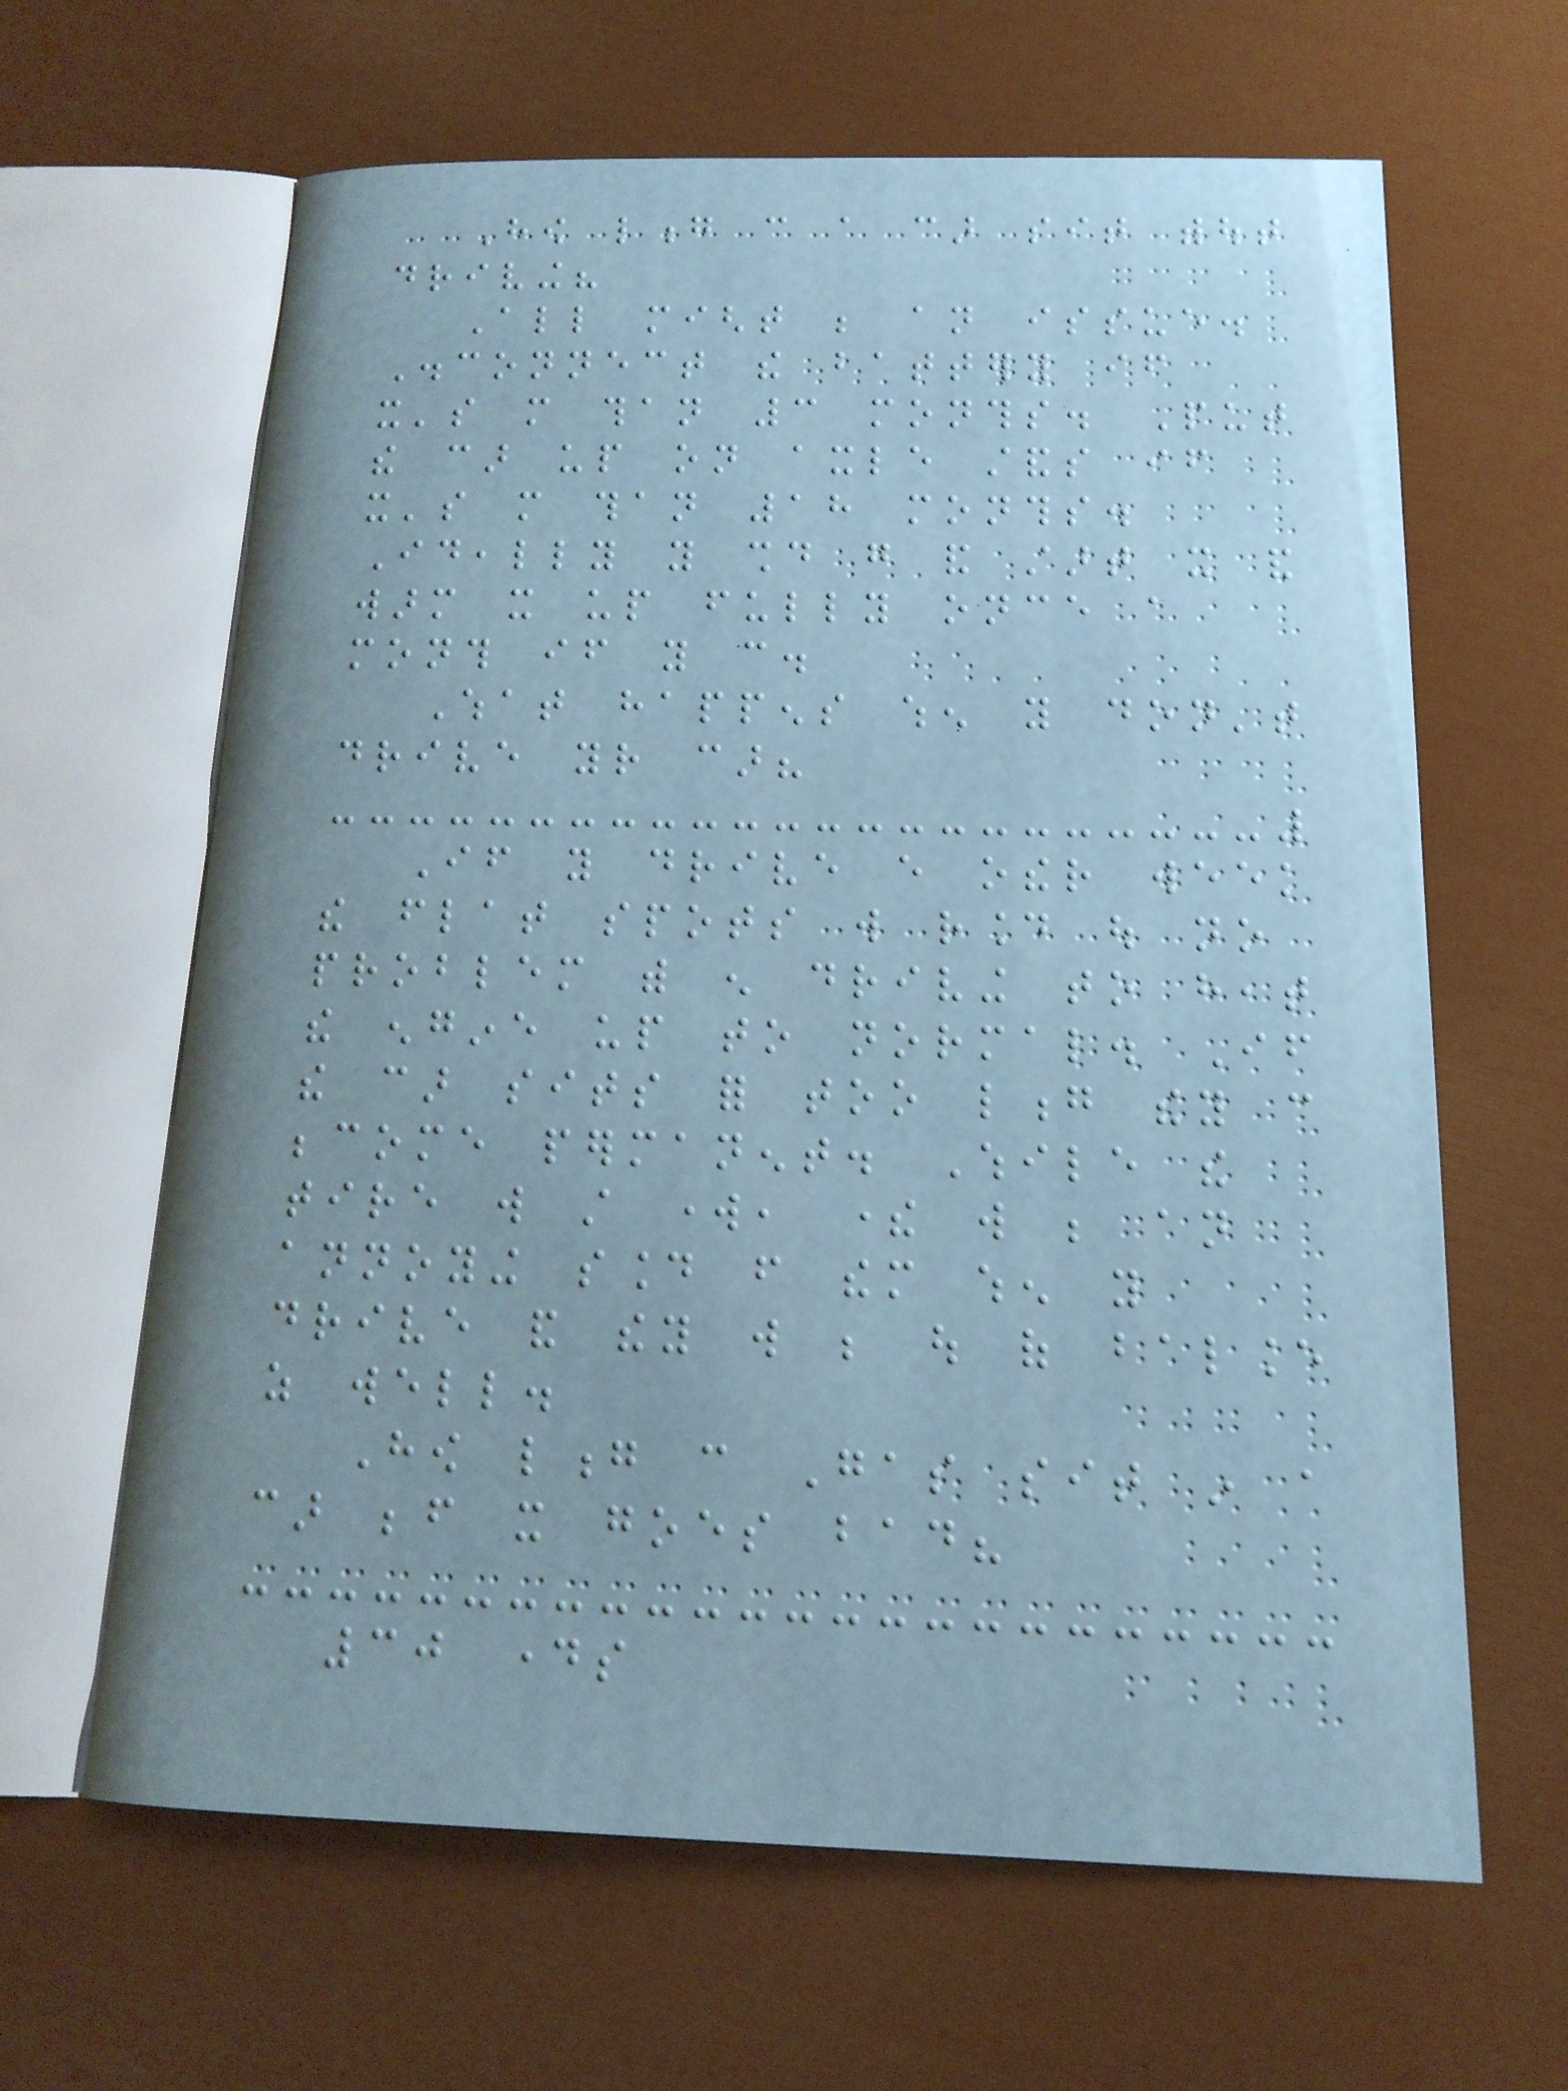How long can a car sit without
driving?
All might be an issue.
Disconnect the battery if
it's more than 3 months. Put
the car up on axle stands if
it's more than 18 months.
Ideally you should go and start it and
warm it up fully once a
month if you can.
What happens when you don't
drive your car?
If you drive every other week
the flat spots will round out no
problem with enough driving to heat
the engine up to normal. If
the car sits for too long they can
become permanent. While the
tire will still work, there will be an
annoying sound from them when you
drive and they will be out of balance
as well.
How long can Gas sit in a
car before it goes bad?
30 days
